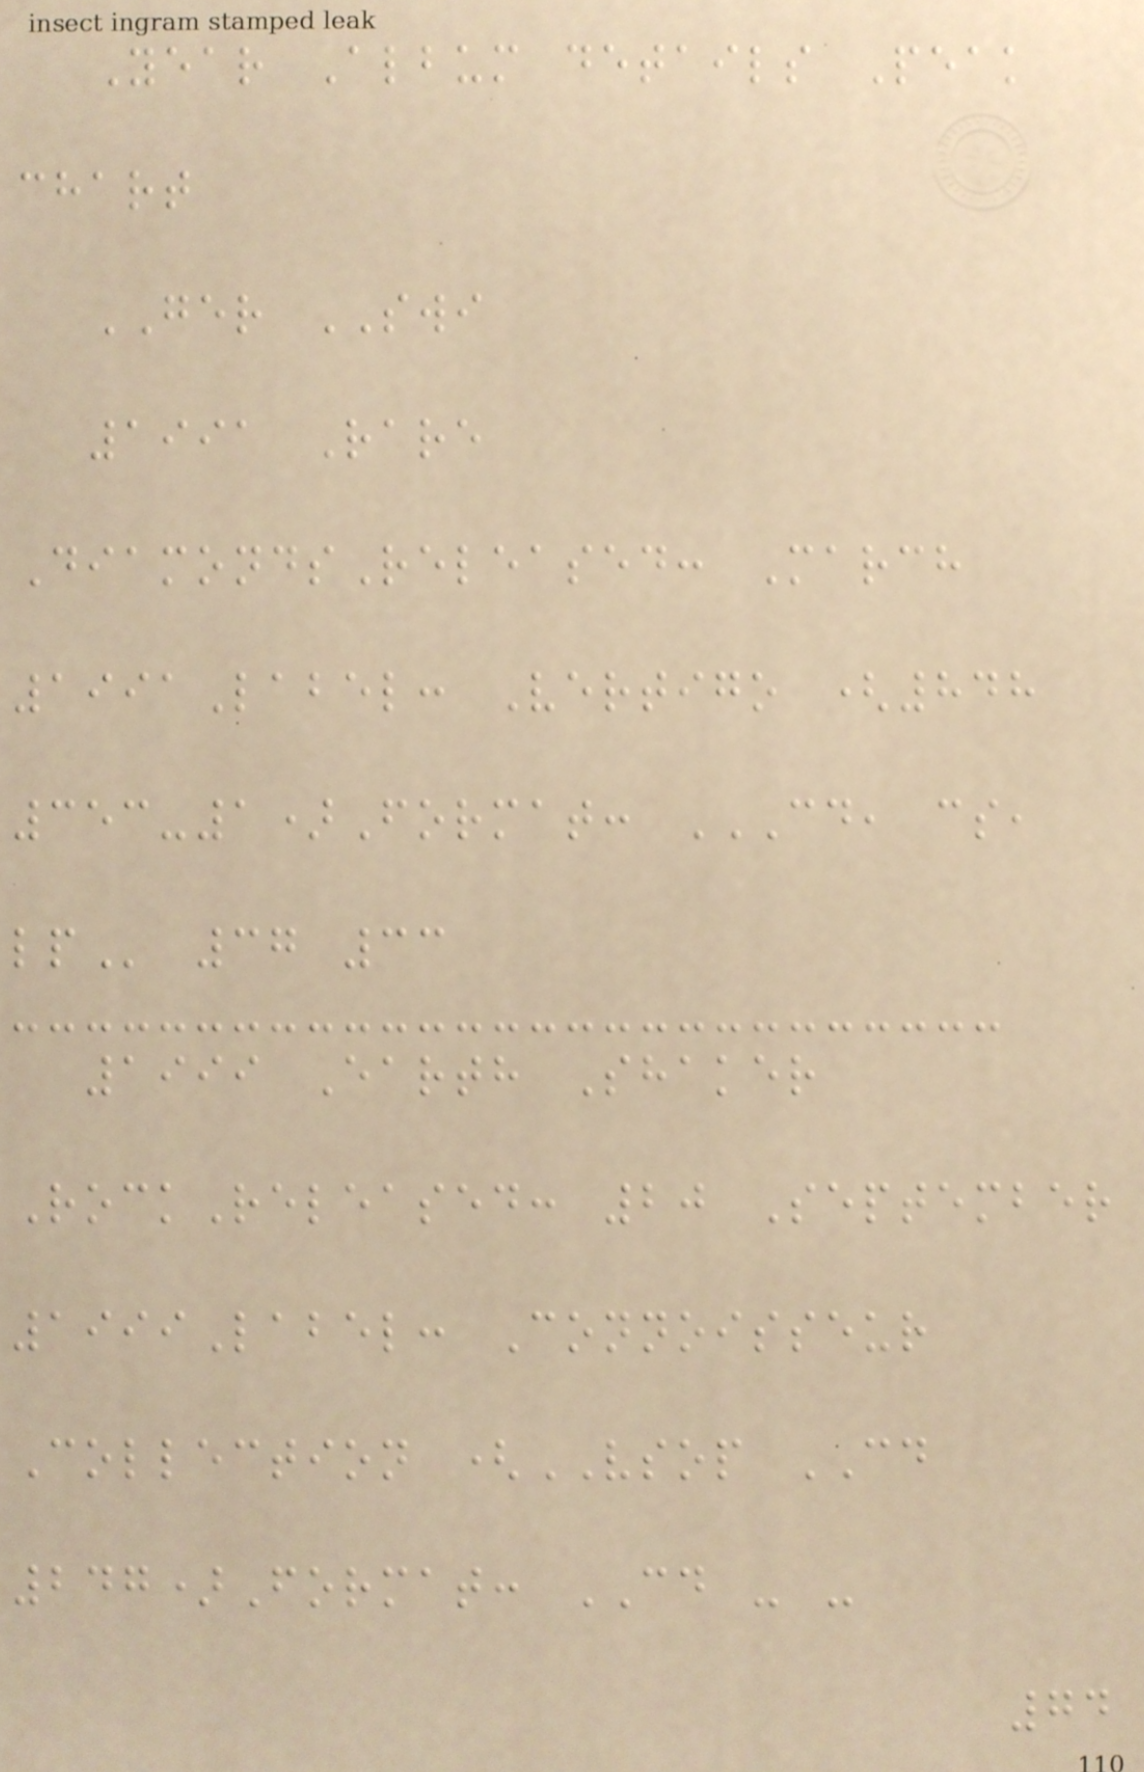Year Album details Peak
chart
GER SWI
1991 Rare
DiamondsReleased: March
1991Label: Vertigo (848
353-1)Format: CD, CS,
LP 37 33
1999 Earth Shaker
RockReleased: 20 September
1999Label: Connoisseur
Collection (VSOP CD
247)Format: CD - -
74
